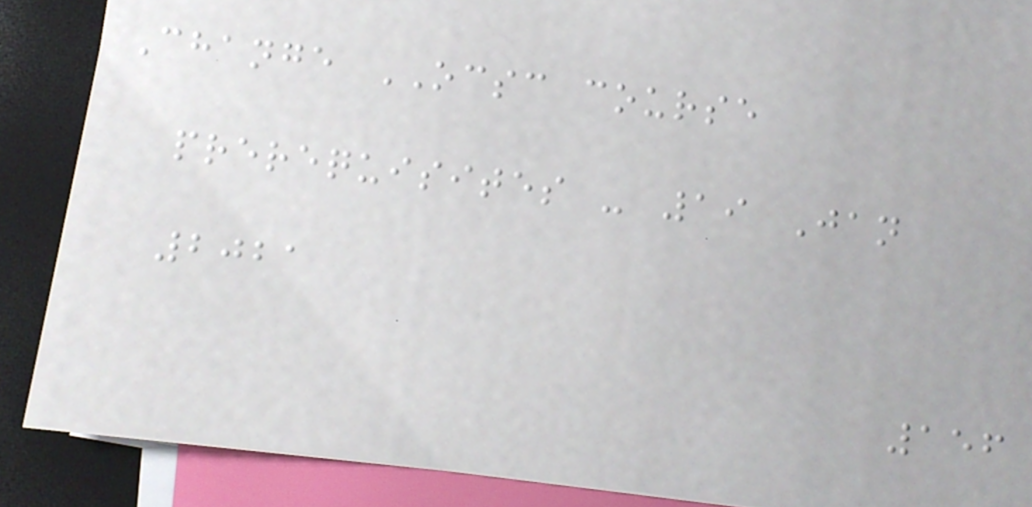Change OCSC course
prerequisites - 19 Jan
2021
156
